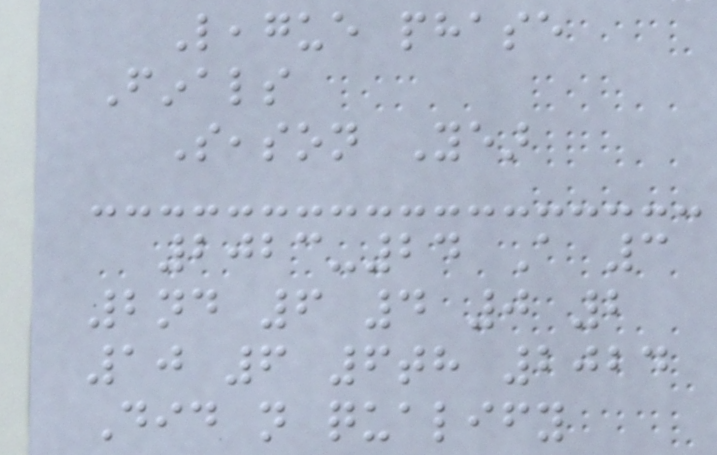League phase
Finals
Season Year
2023-24 A 3
2nd 6 4 0 2
10 6 6th 2024
Did not qualify
